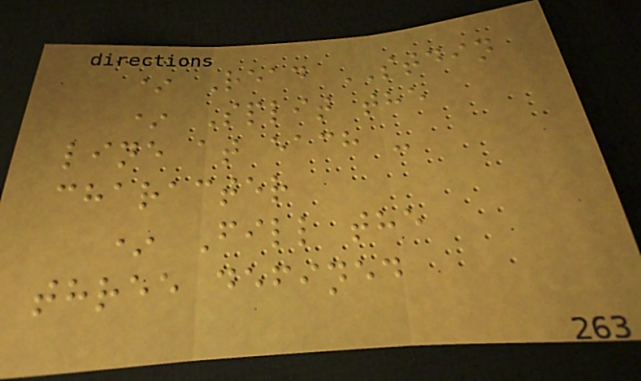* Read STDIN
* Split the
line at each -
character
* Fill the
three defined
